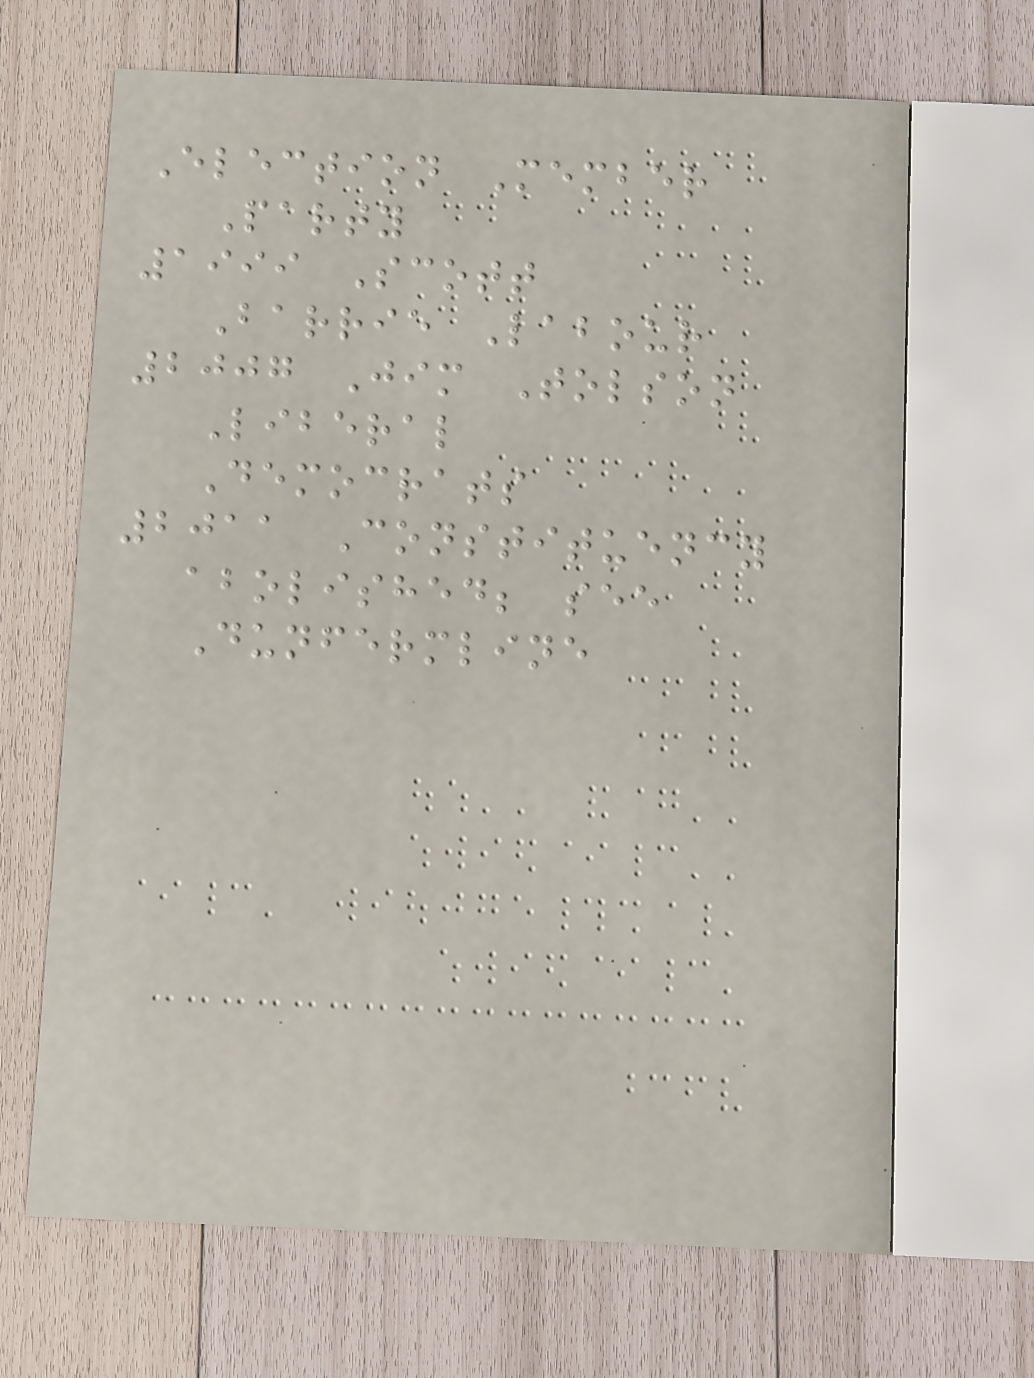Election Member
Party
1999 Scott
Barrie Labour
2007 Jim Tolson
Liberal
Democrats
2011 Constituency
abolished; see
Dunfermline
